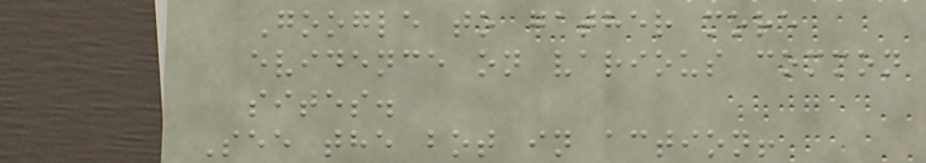Google to gather more
evidence on various common
sites.
See the bot in action!
